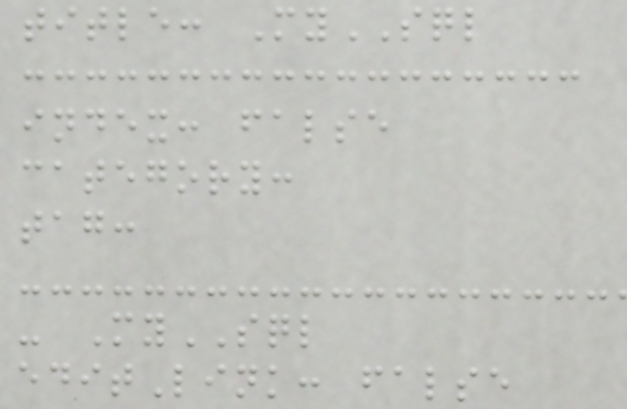title: MySQL
index: false
category:
tag:
- MySQL
editLink: false
